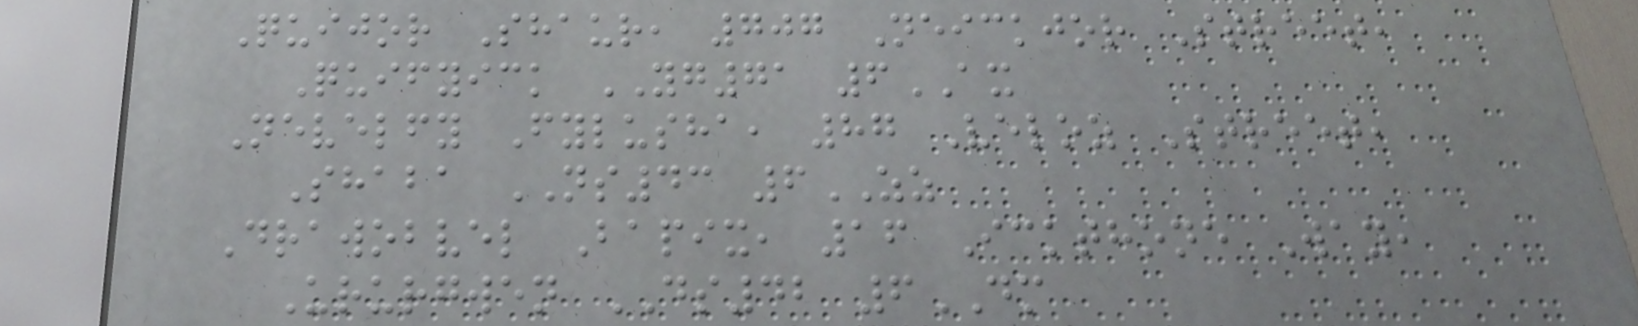Quijor Shaur, 707 Neickjor Street,
Quifyick YG71 6AX
Nevelfy Fylusha, 87 Veloz Street,
Shaba NS43 6ZZ
Drawobvel Bapix, 16 Ickthone Way,
Ururgwen DS42 6DM
